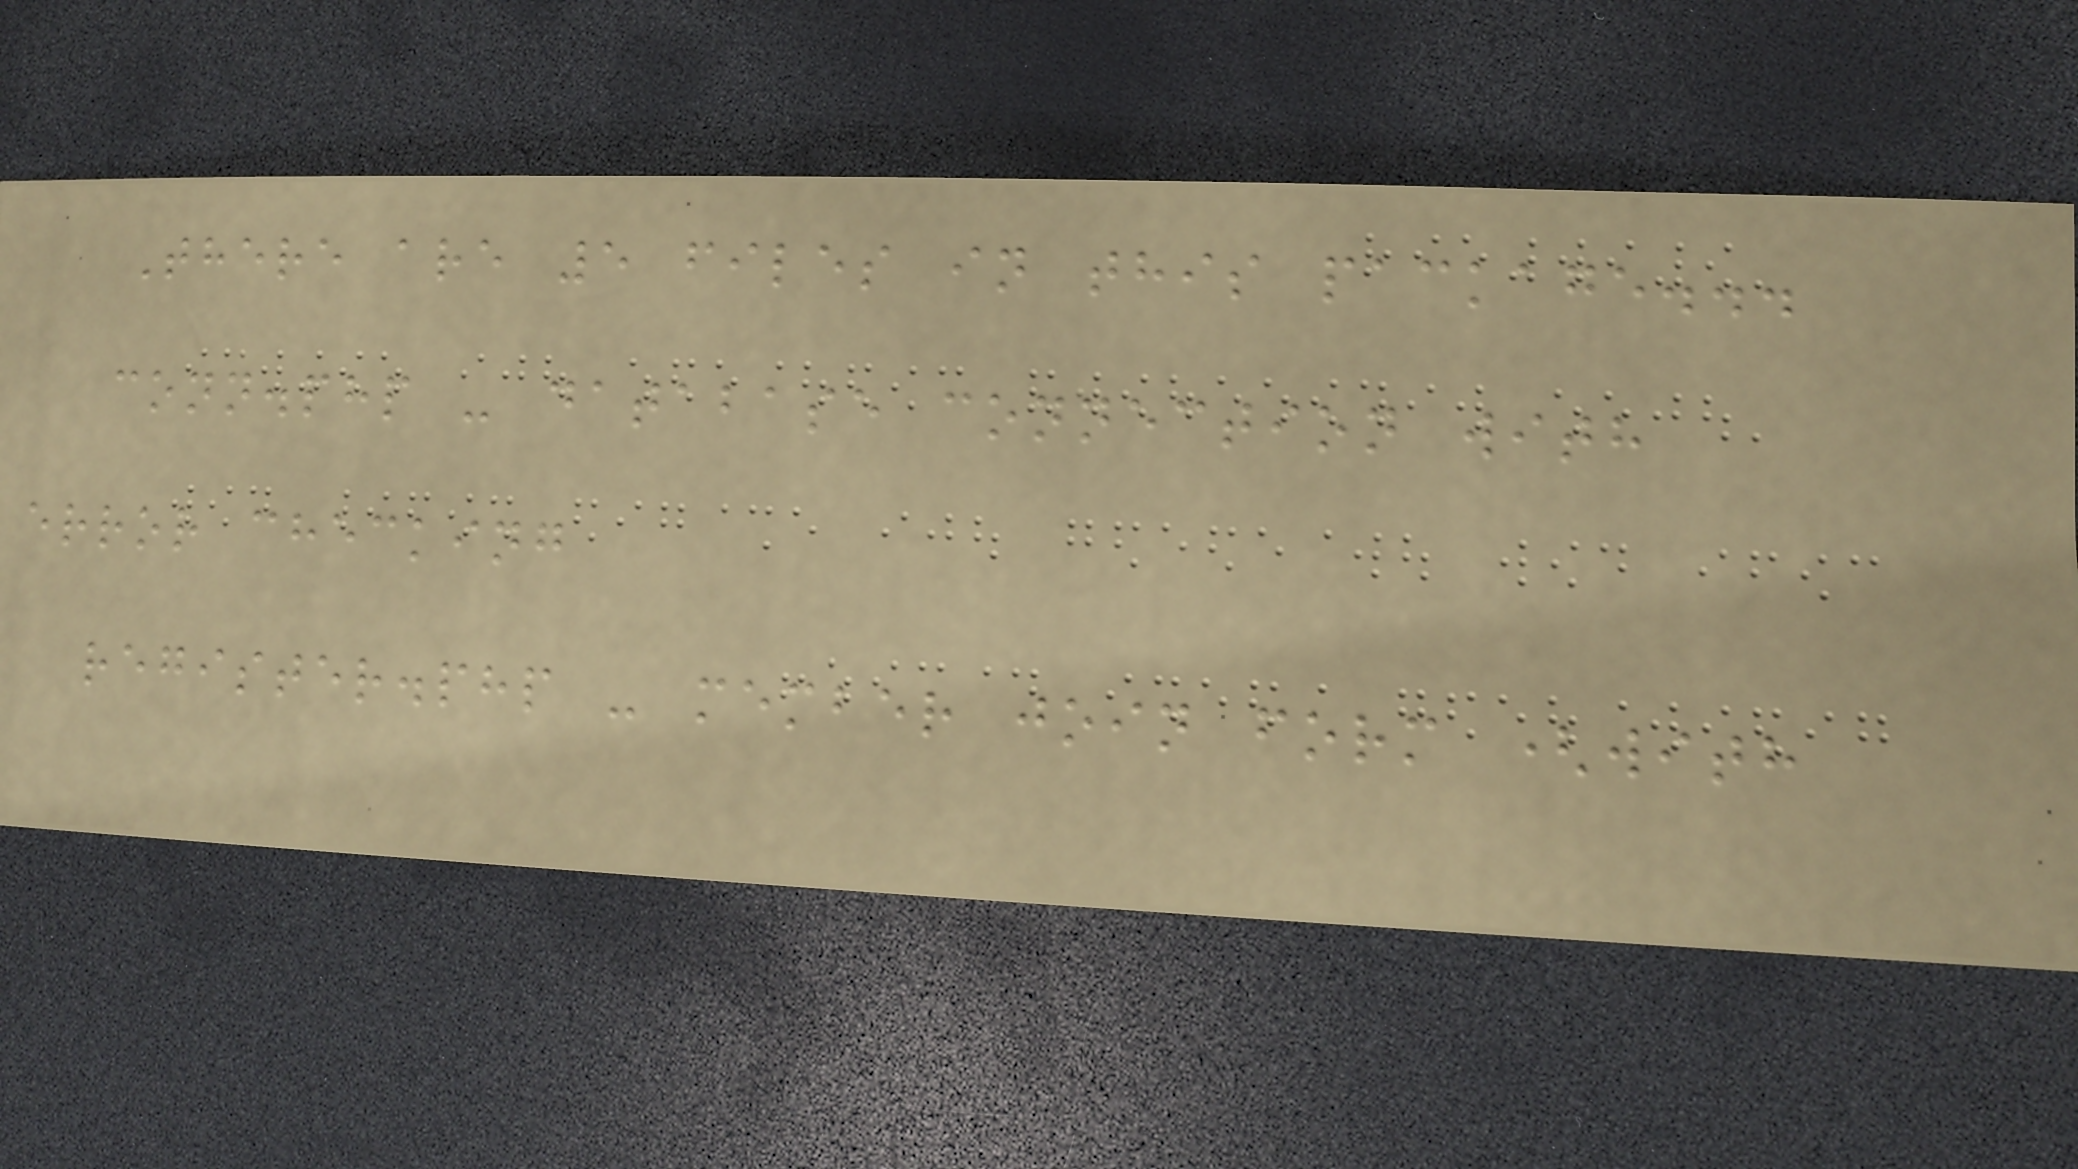There are 5 files in this package...
conn.php - database connection with
error checking
register.php - member join form (with
